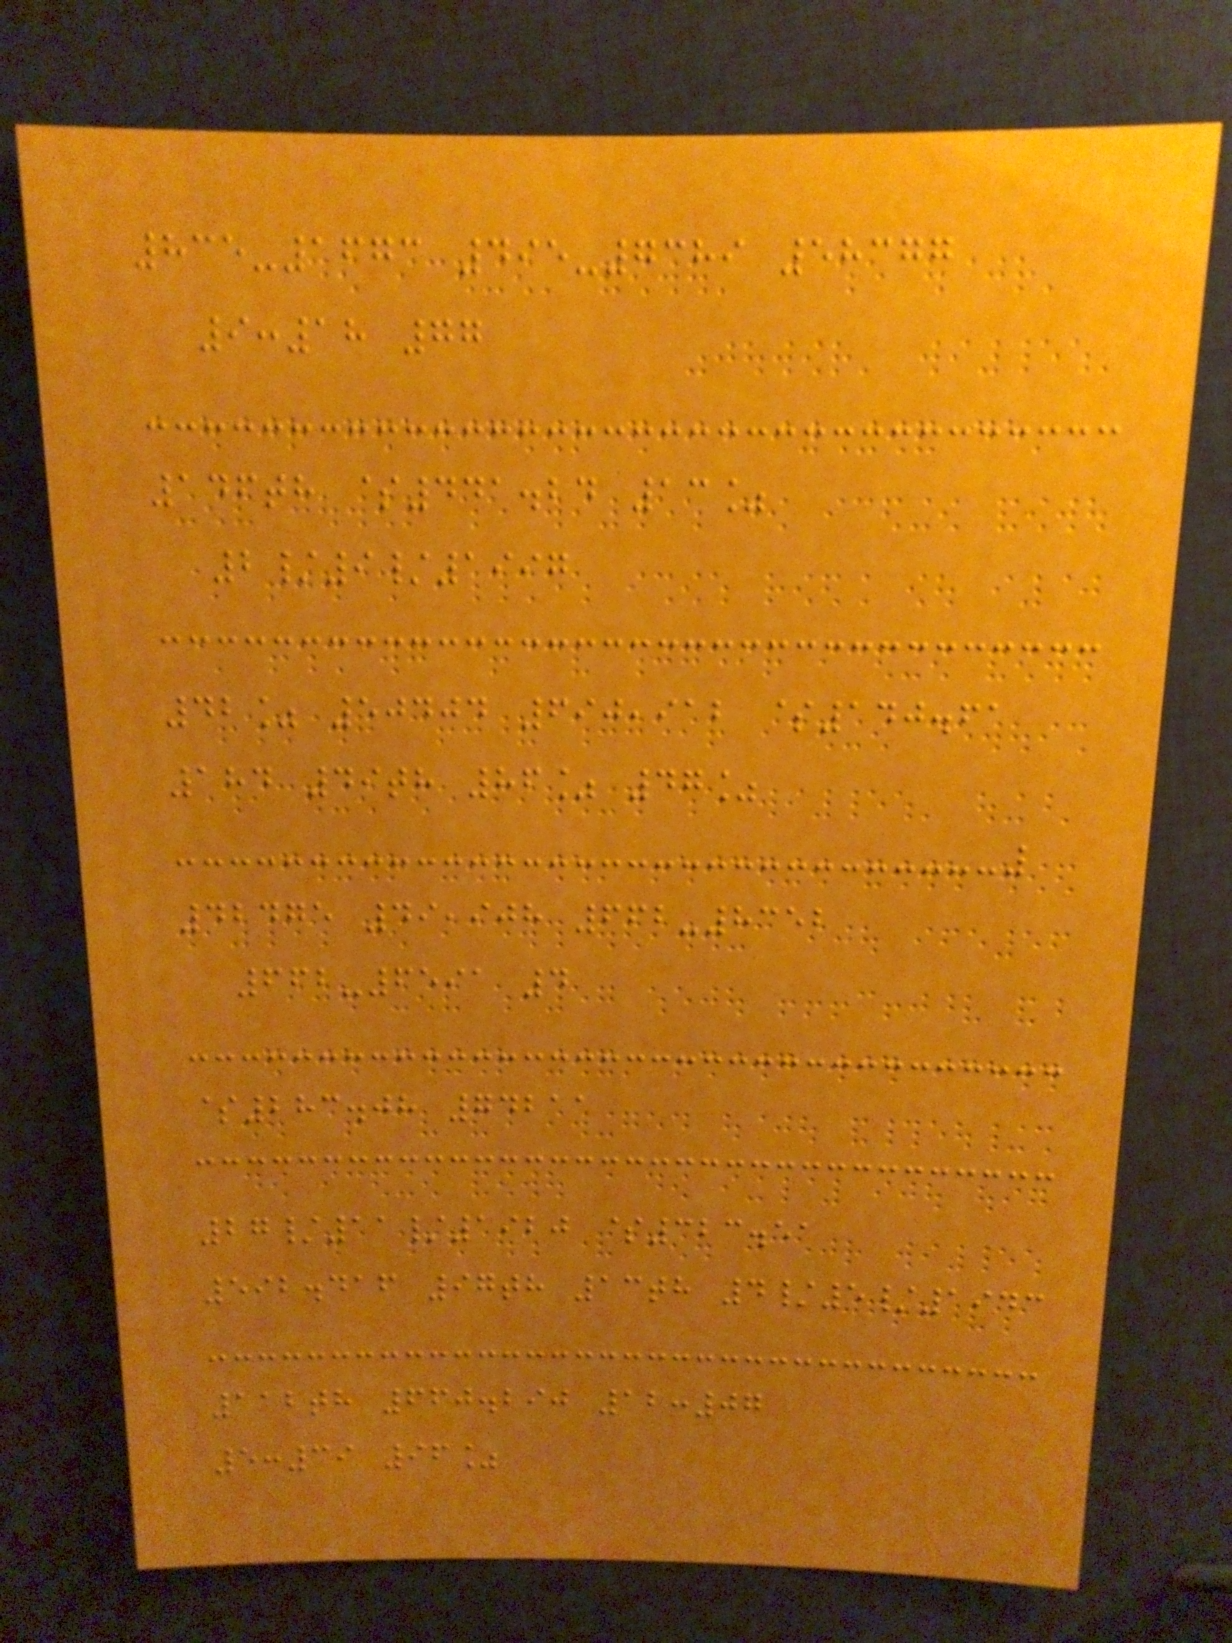835-1673 495-7389 58377
9:18 77
146th $441.24 13%
2/9/1997
42% 50404 690,912 $140.61
184 49th 86% 47%
42475 49,908 662-8352
662-6591 4
$283.08 74211
27/11/1920 $323.51
592.416 97th 13th 4/5/1943
112th 660.290 12:07
5:39 96%
